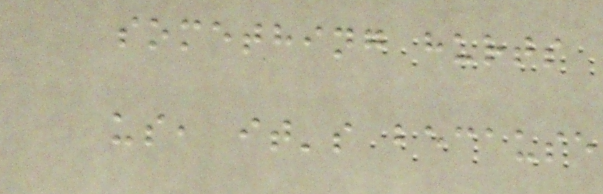something hurts
us, it's because
